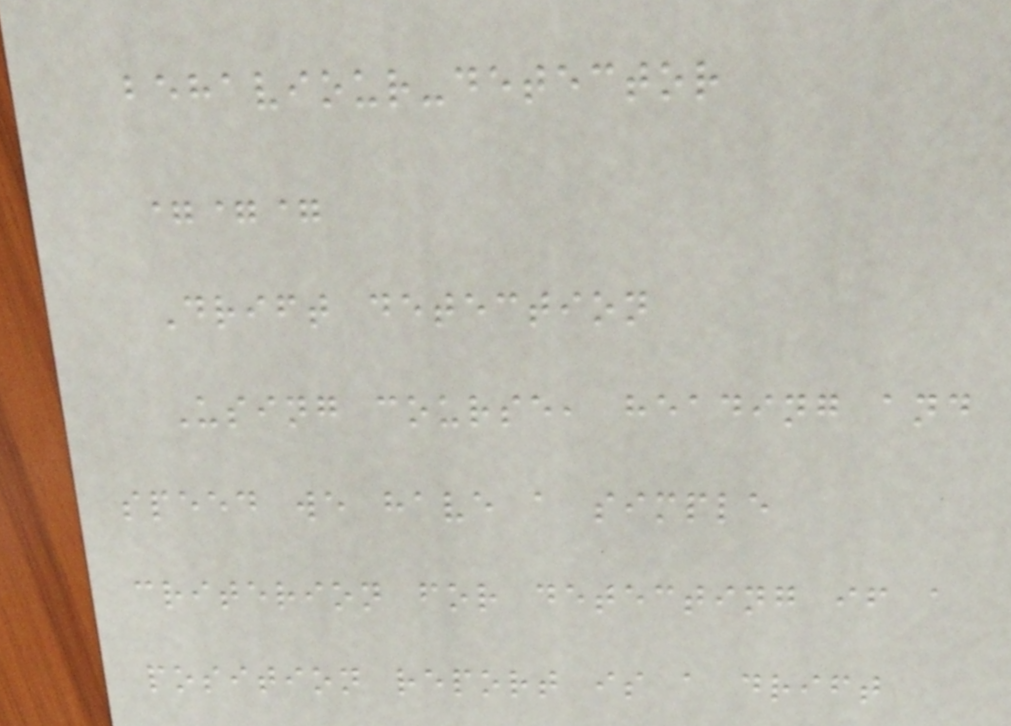behaviour-detector
===
Drift detection
Using course, heading and
speed we have a simple
criterion for detecting if a
position report is a drift
